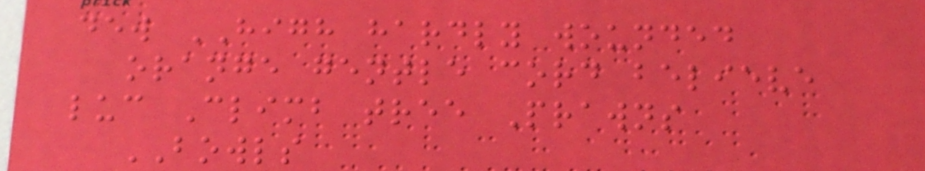dew HIGH hardly wounded
orange gentle cord believe
luc Climb tree Prawns
BOWLS
